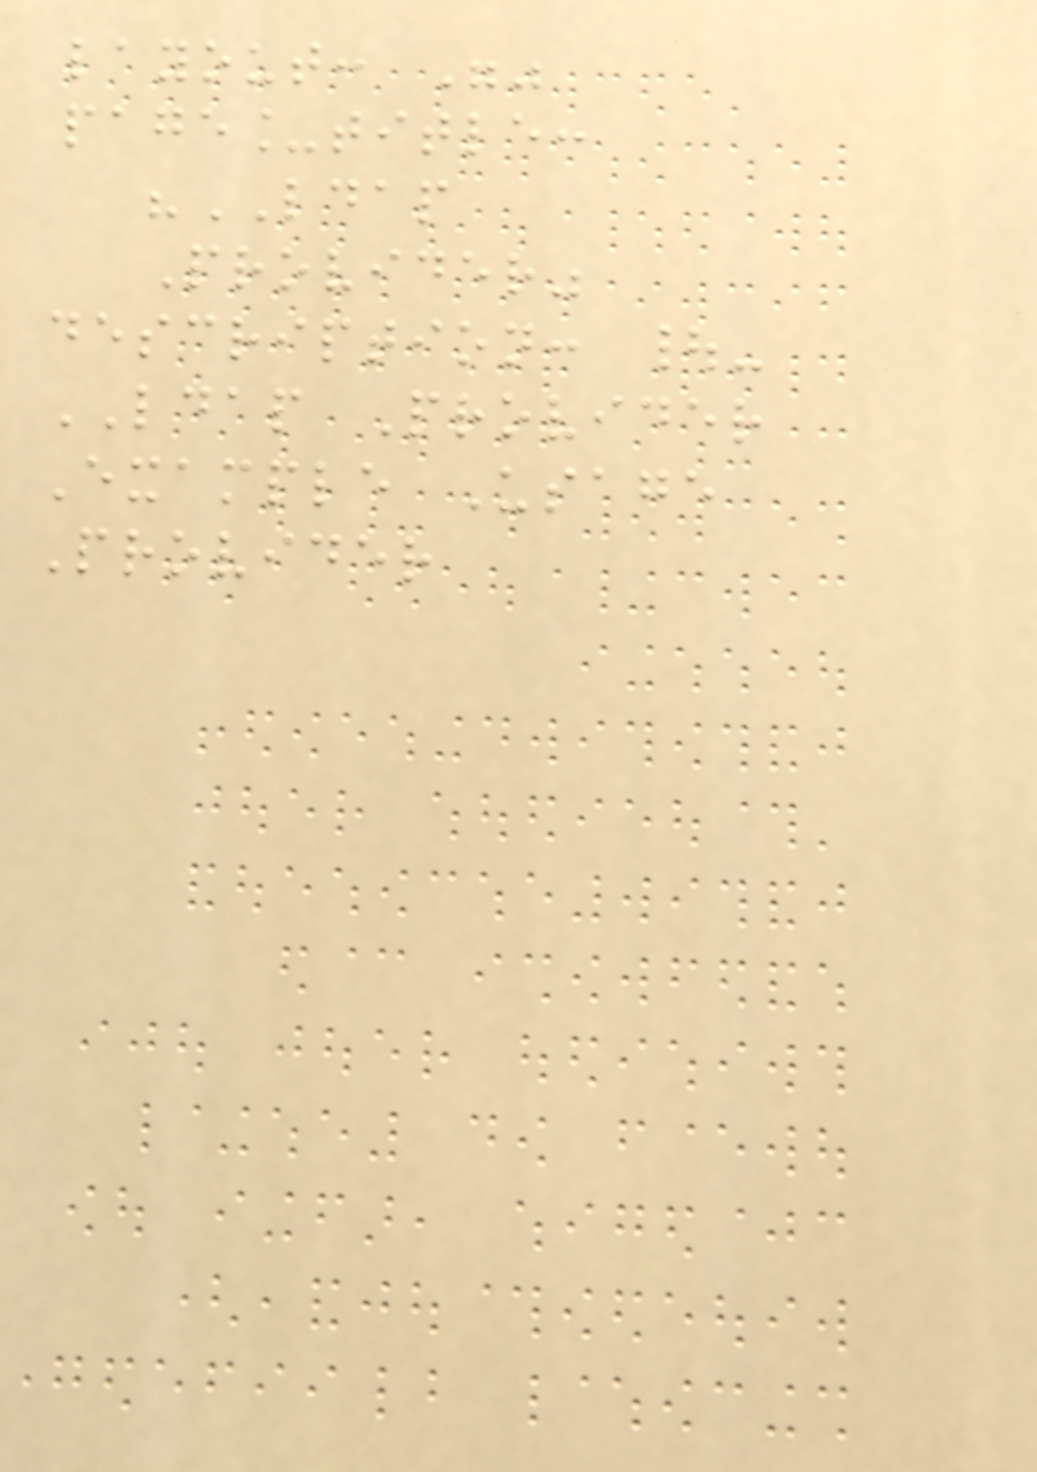layout: ""
page_title:
"LDAP
Provider"
description: |-
LDAP Provider
Example Usage
Provider
